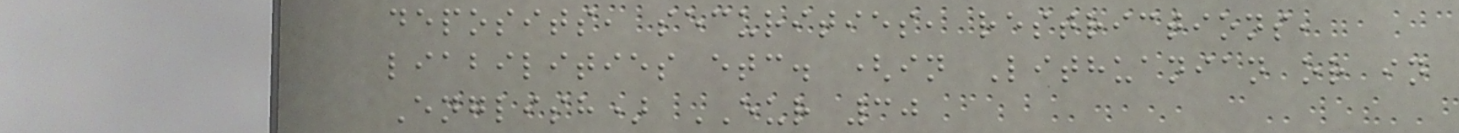deposits, securities, restrictions,
liabilities etc. (in Lithuanian or in
English) EUR 30
